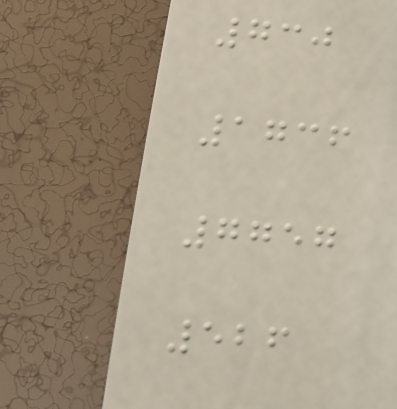730
1736
7757
526
